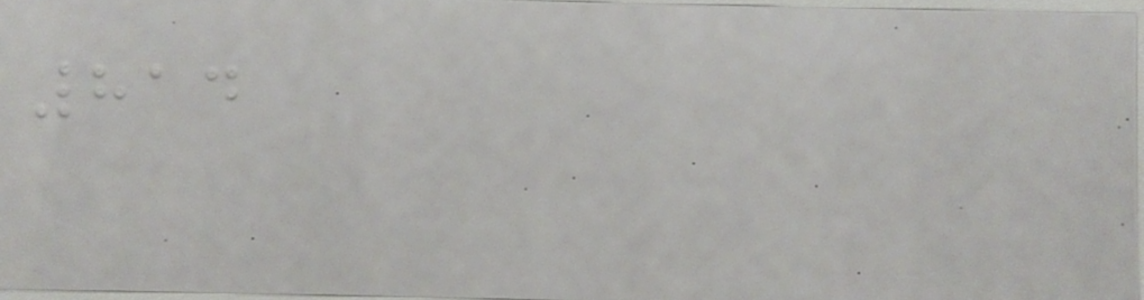814
